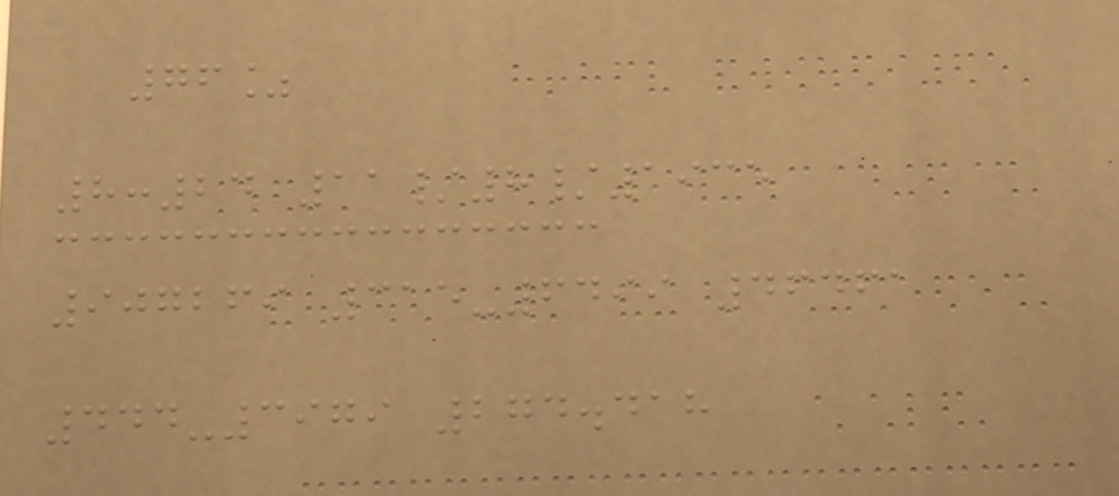76%
8:24 11/8/1935
907269 315-6499 46461
444-3979 274.418
